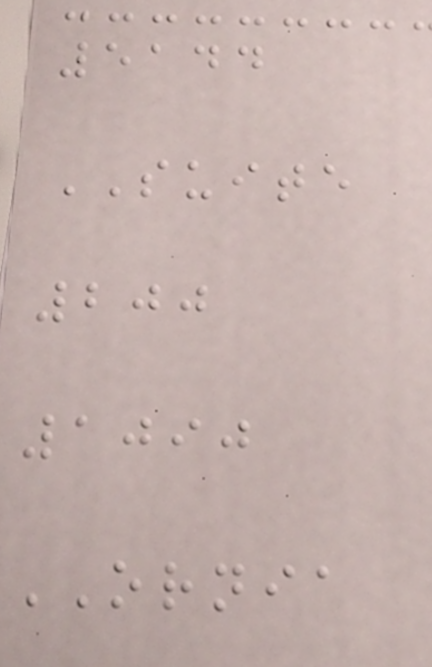5144
SUITE
200
1090
ORNIA
